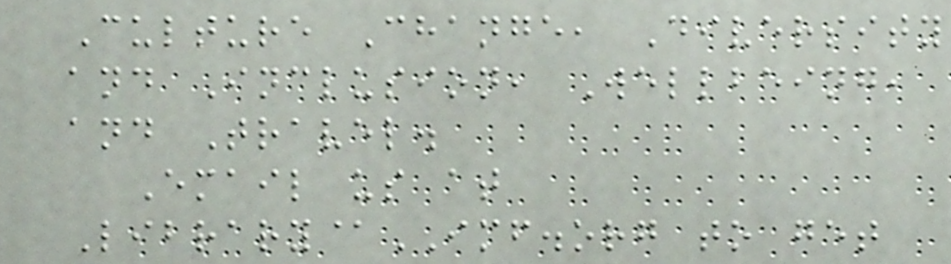Culture Change, Diversity
and Inclusion, Wellbeing,
and Travel.
Email us at
Library@IMF.org to get
